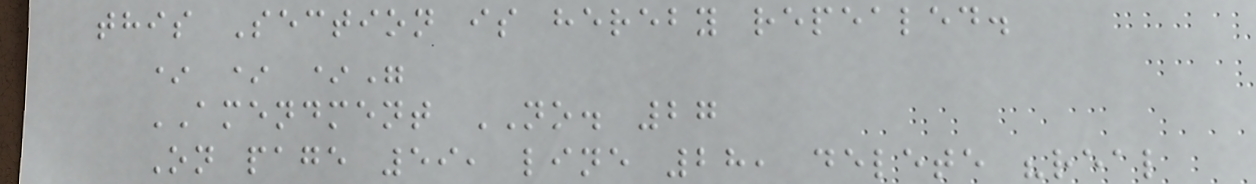this Section is hereby repealed.
* * *"
AMENDMENT NO. 27
On page 59, line 28, delete "real
